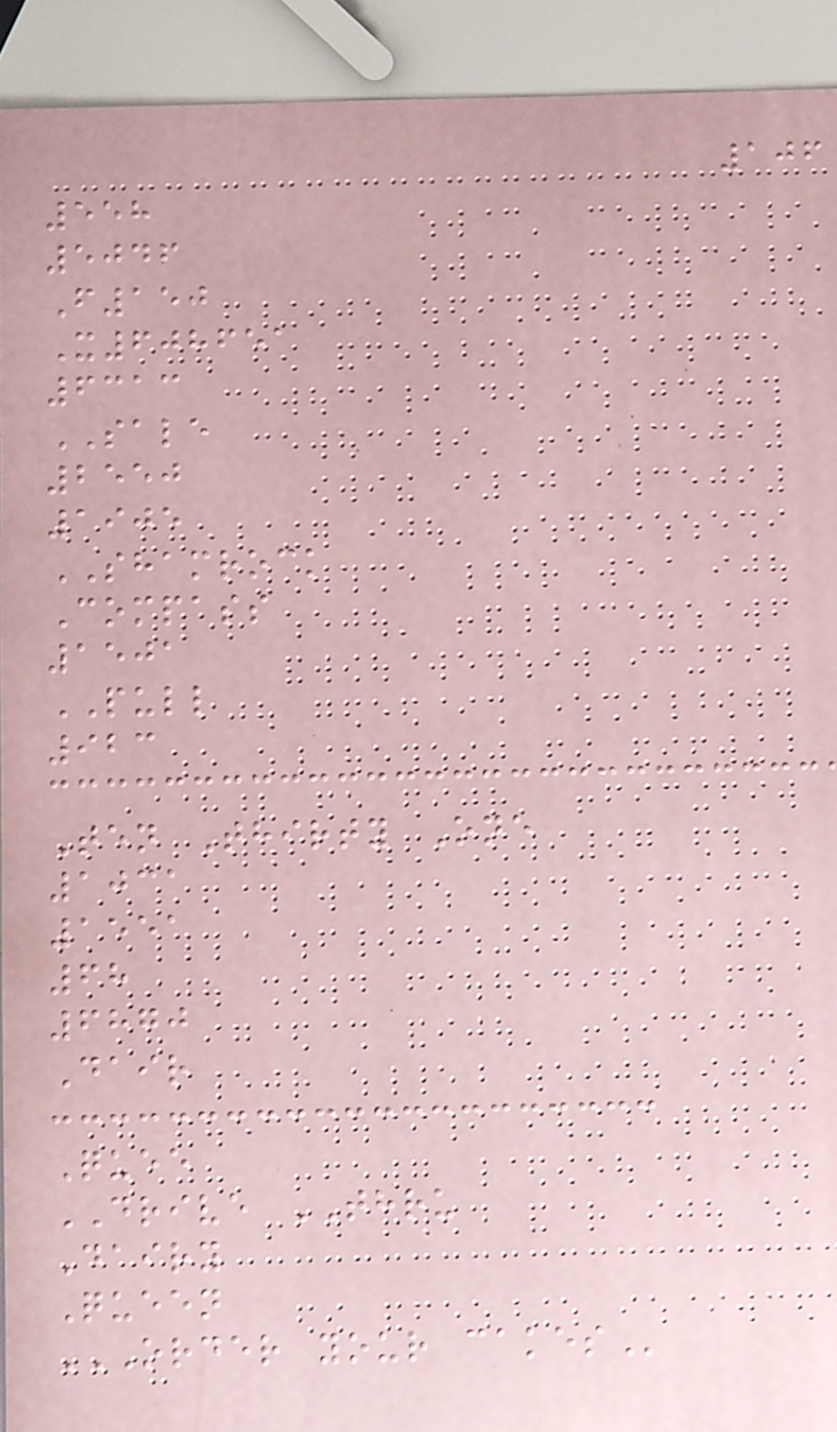106
558
5046
F150
X608651
6313
SALE
2550
1905
SHAMROCK
Compass
1501
PULL
923
Ten Thirty One
1031
1551
68
6870
Dair
Quee
DRIVE THRU
Dairy
Queen
ORDER YOUR CAKES
